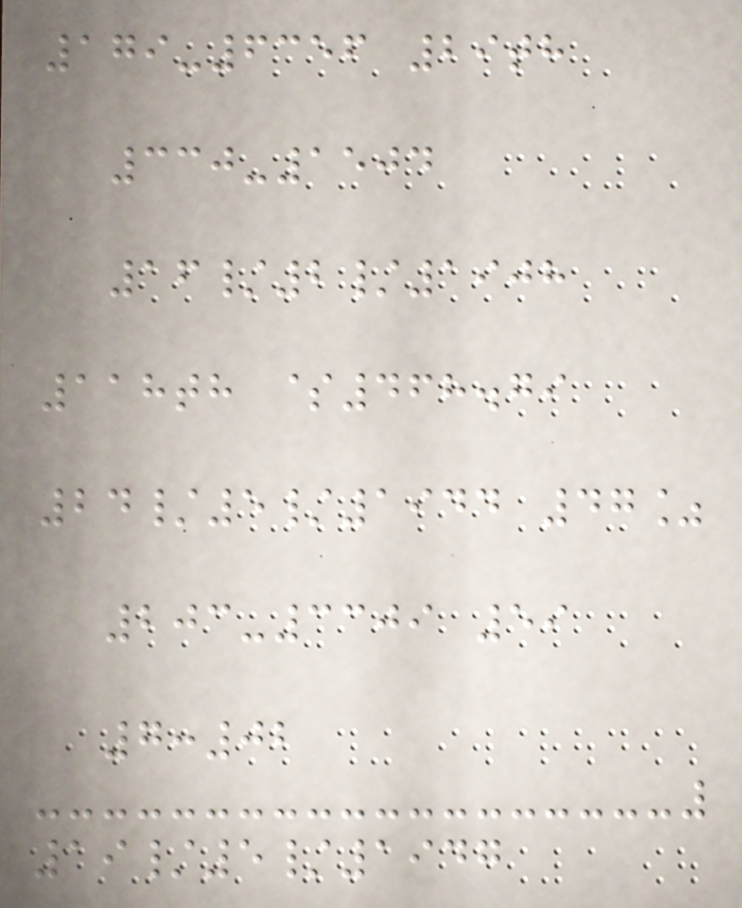179-6356 29th
330-1504
16/2/1908
118th $468.79
24/5/1944 47%
203-3309 59
7:02
19/5/1947
